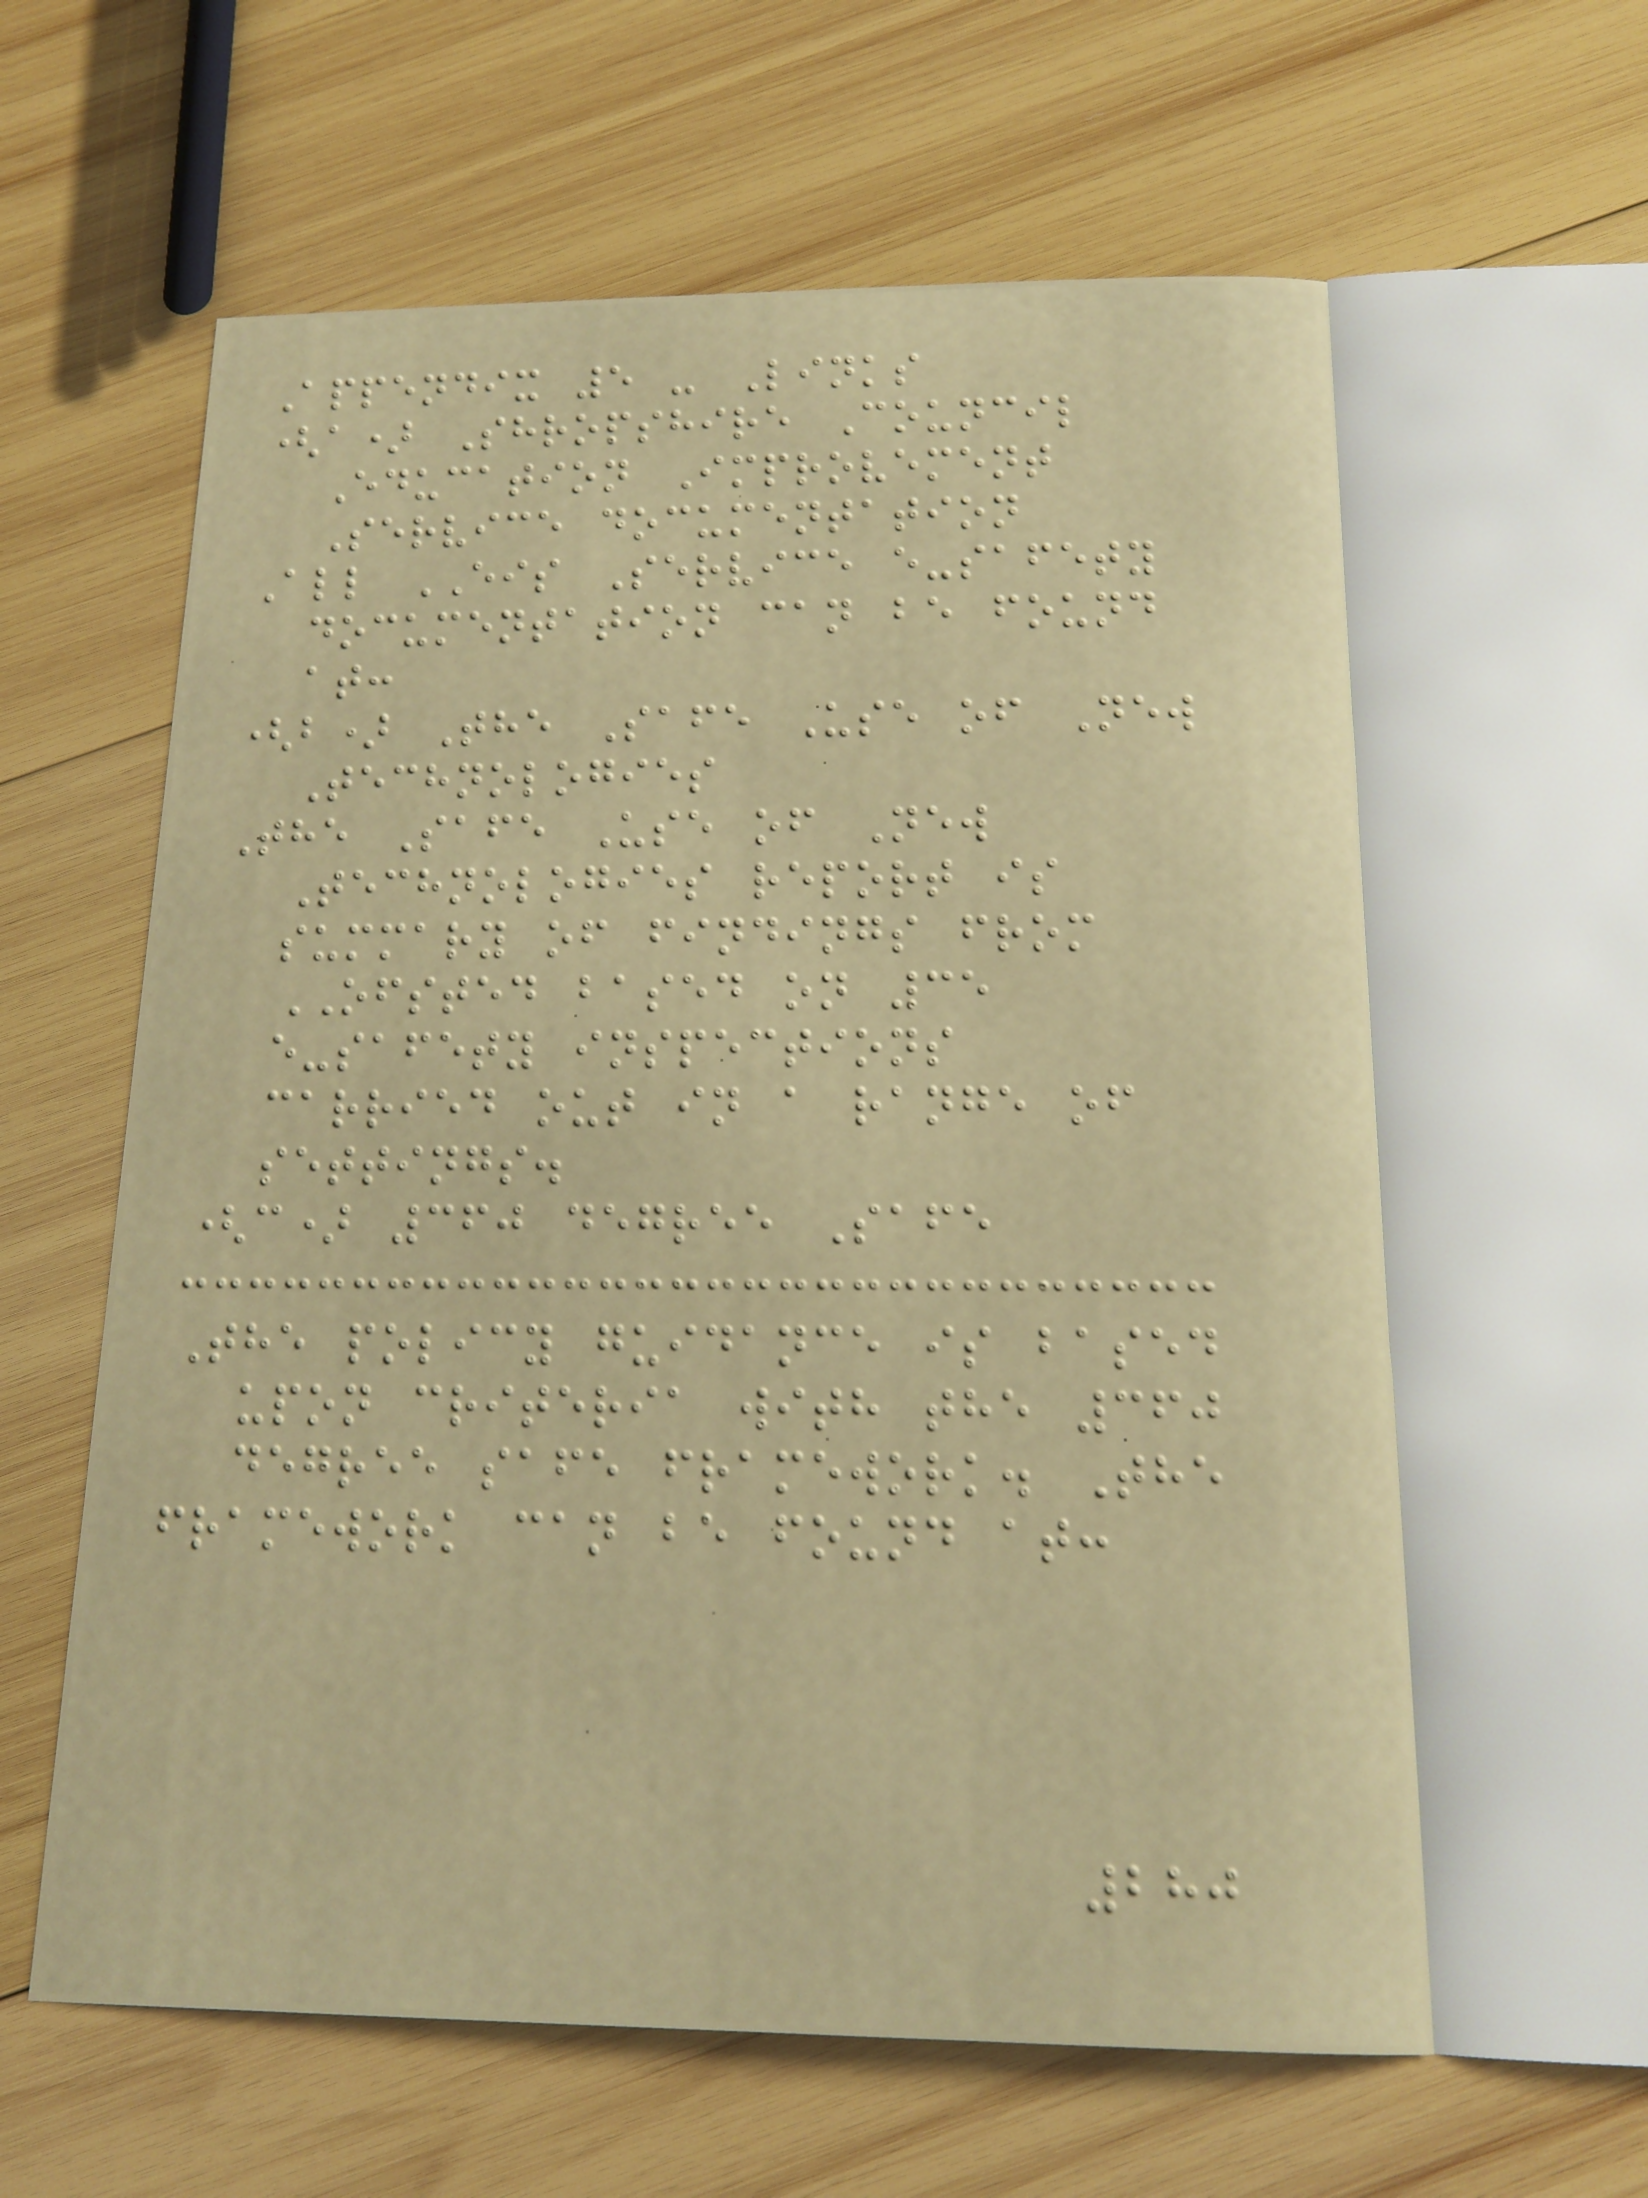Appendix 5 - Links
(a) Shropshire Council
Education Improvement
Service documentation
All EIS Service e-safety
documentation can be found
at:
(b) The Safe Use of New
Technologies
The Safe Use of New
Technologies report is
summary of findings from
OFSTED based on 35
e-safety inspections
carried out in a range of
settings.
(c) 360 degree Safe
The policy guidance is based
upon criteria with the 360
degree safe framework. The
framework can be found at:
280
